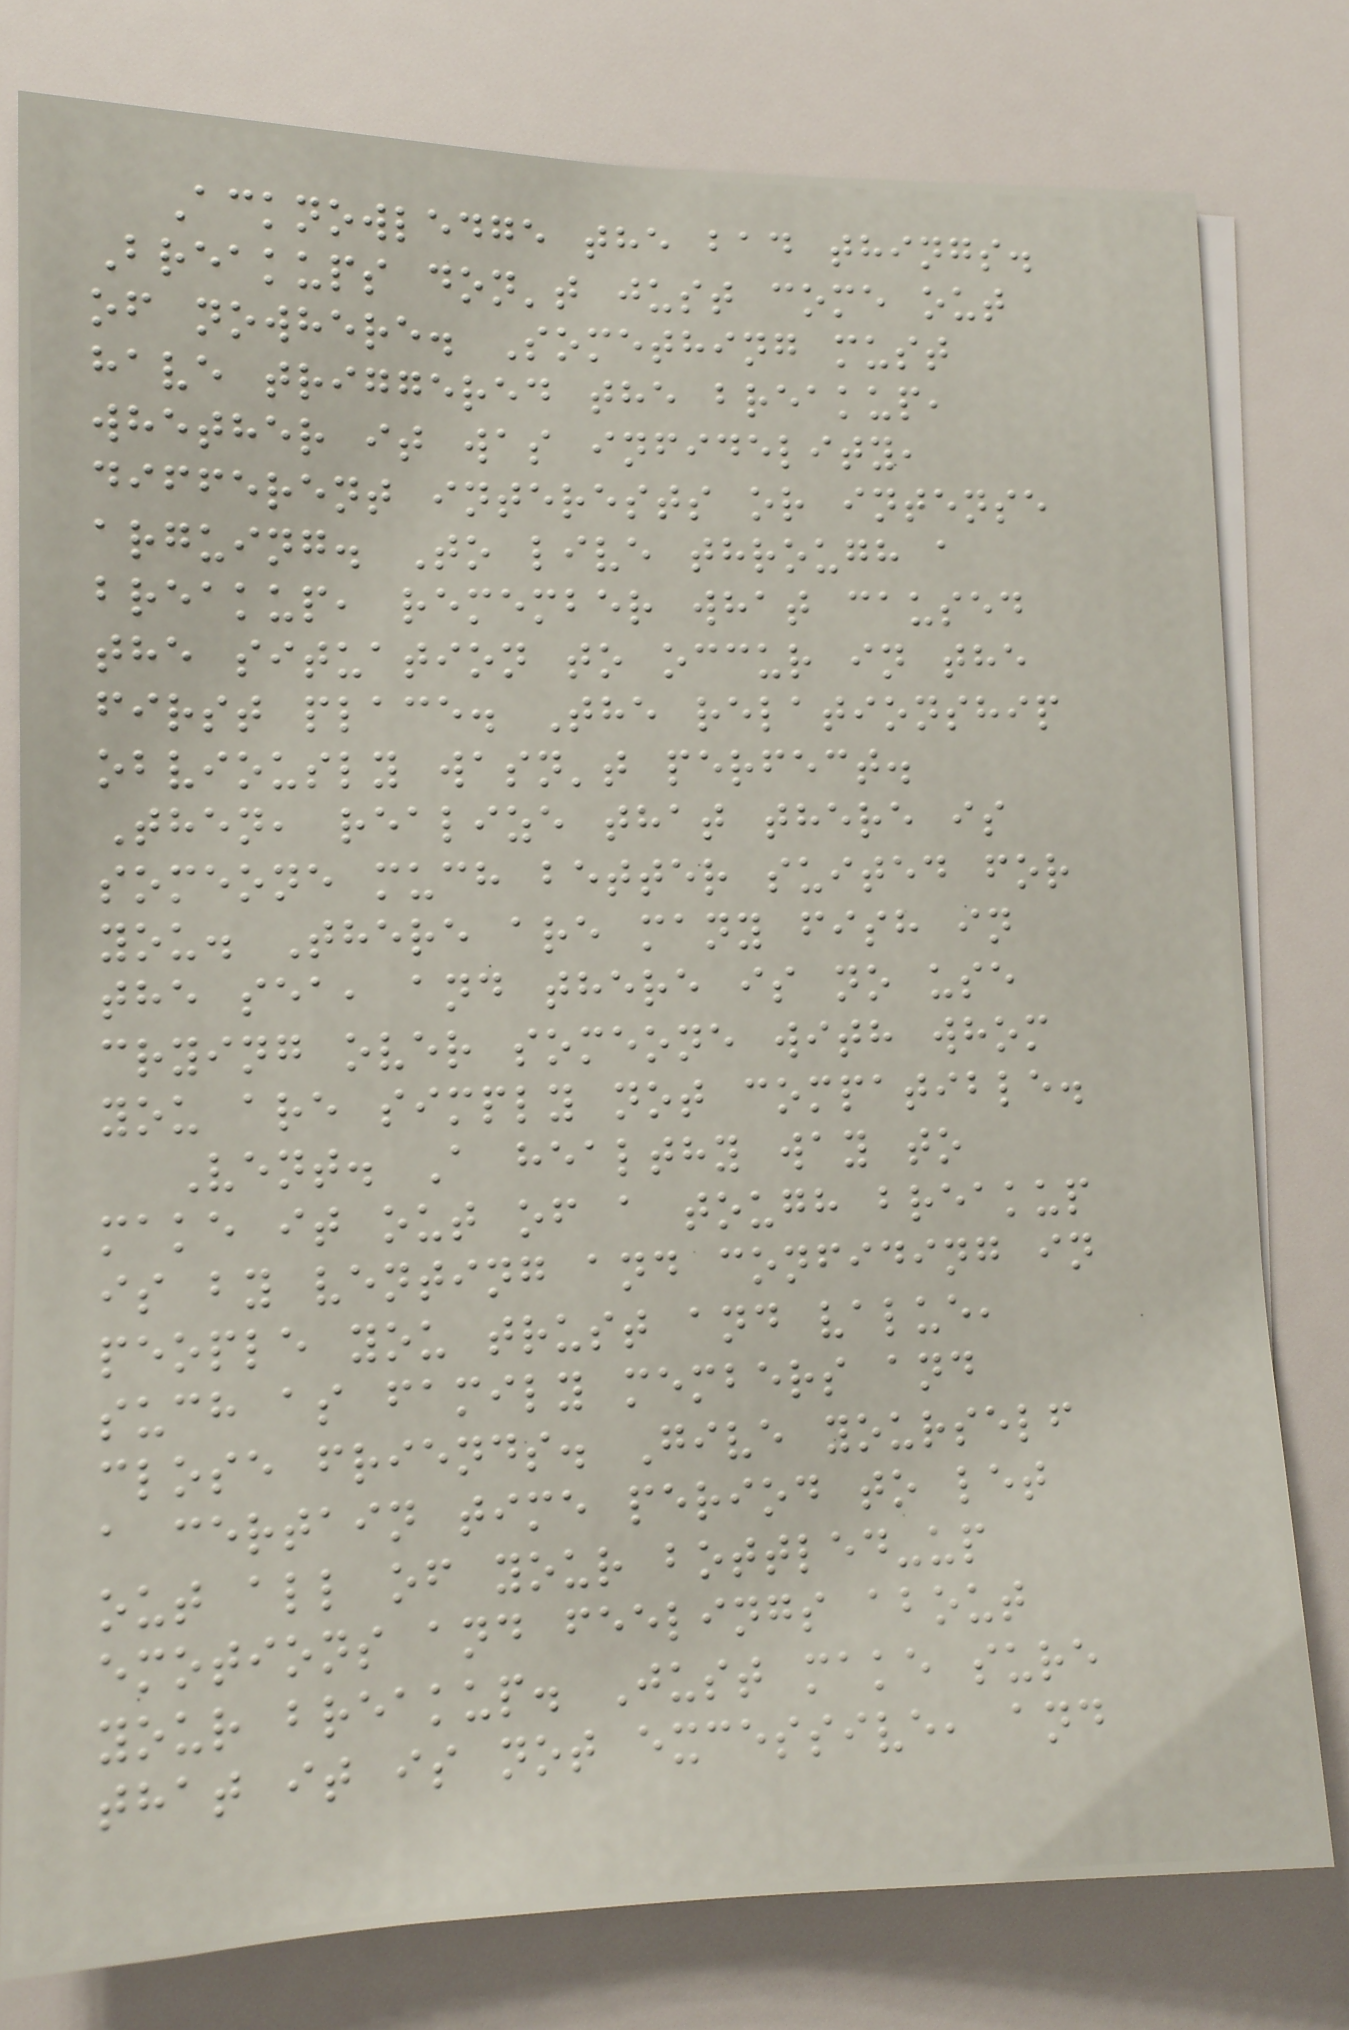Acknowledge the bad things.
Breakups don't just come out
of nowhere. Something must
have triggered the breakup,
whether it was infidelity,
different interests or intense
arguing. To live through a
breakup, remember what caused
the situation to occur in the
first place. The relationship
obviously wasn't perfect.
Then, realize that there is
someone much better suited for
you. There are many fish in
the sea, and there is no use
crying over someone with whom
you are simply not compatible.
Vent. A healthy way to
make it out of a tough breakup
is by venting and confiding in
people you trust and value,
such as family members and
close friends. Give yourself
a certain time period to let
out all of your bottled-up
emotions and feelings about
your breakup. Just make sure
that it is not excessive, and
